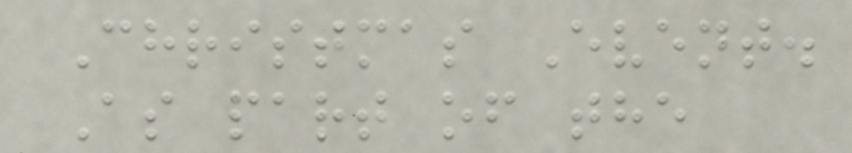Christmas Event.
As part of the
